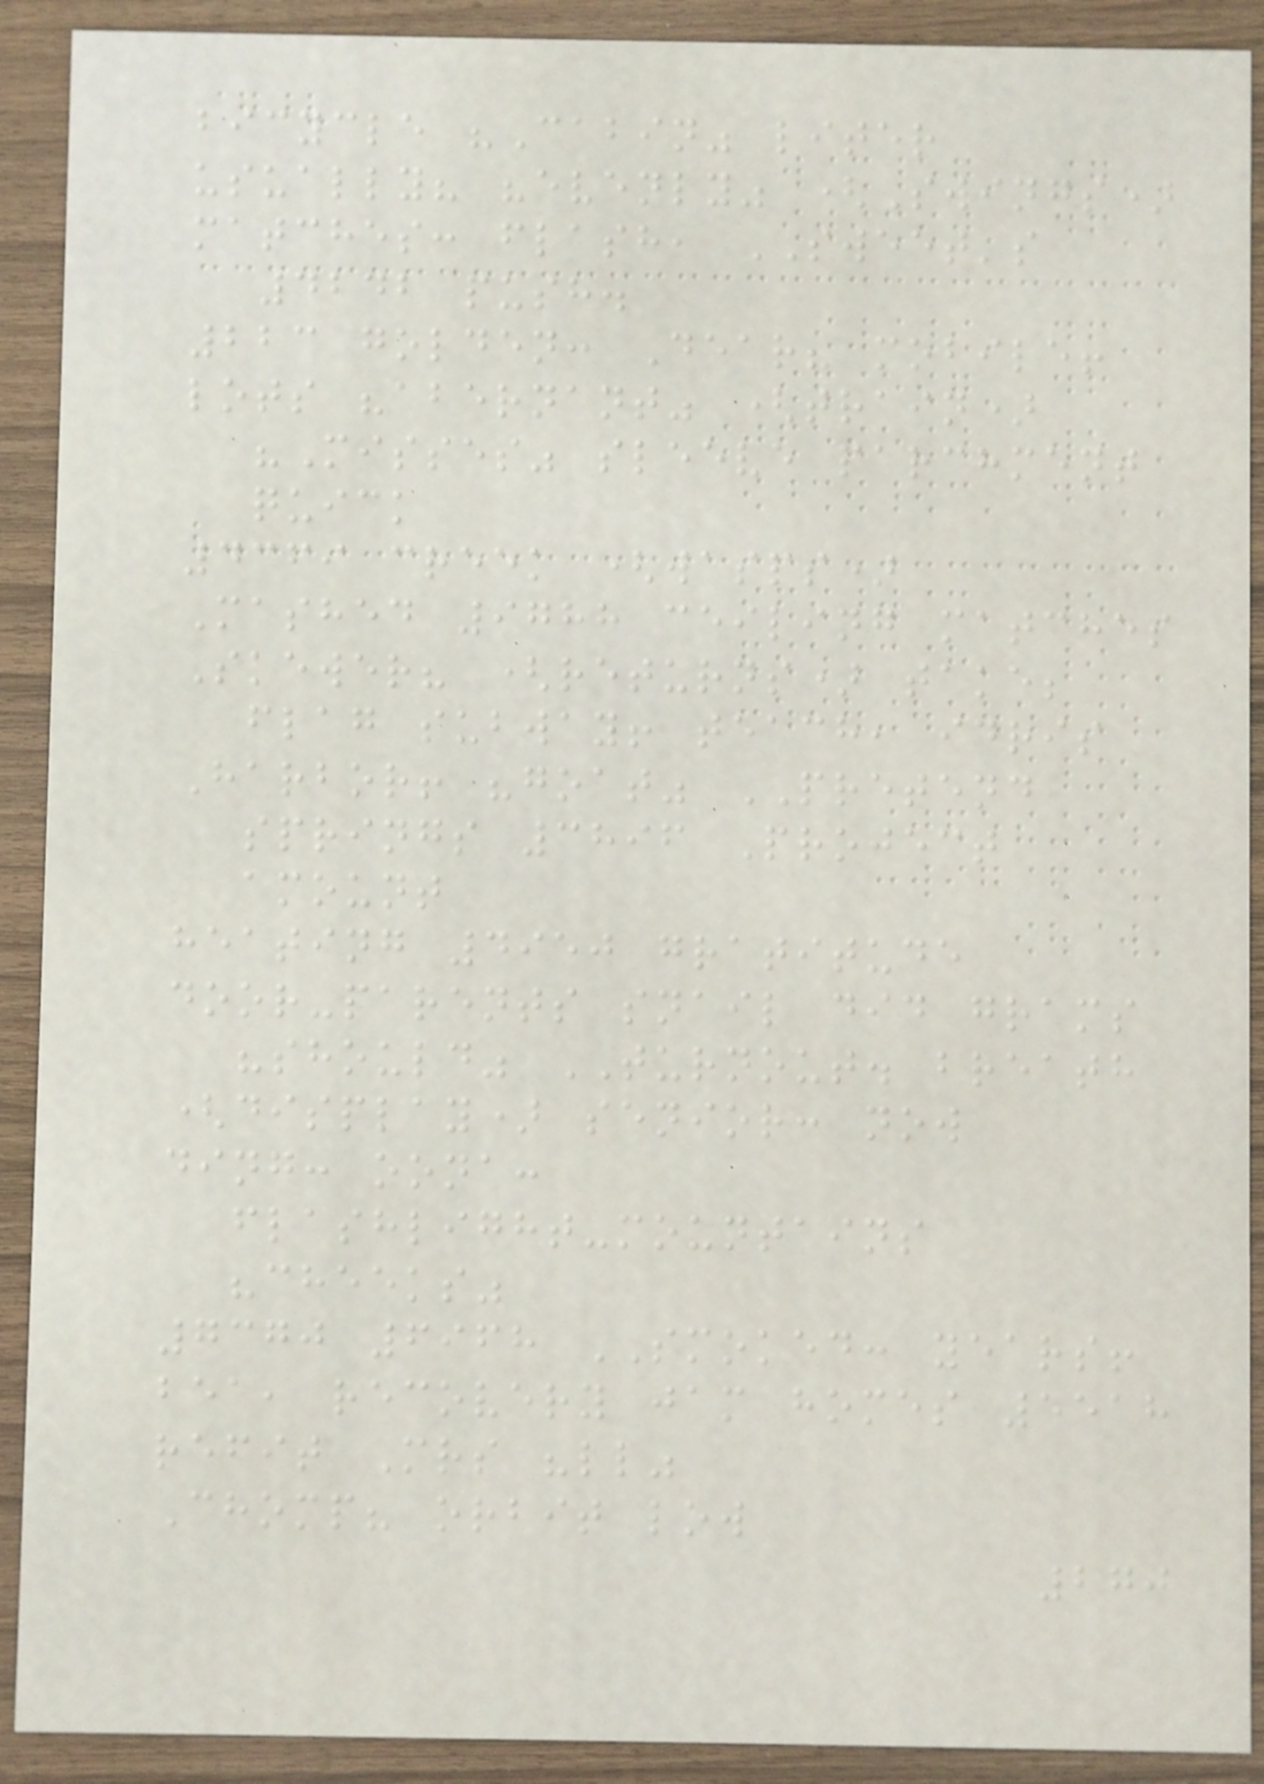bicycle "Cabin" liter
usually? "evenly" (Swings)
matches: flash, SWEET's
4242 push.
223 golden: Dear? mobile!
lots "abernant" (train)
"Misses" sleeve parchment
quick
4369 creek (wasps)
Mashed 9788 ceiling matches
Skewer? (returns) take;
flag subway! teach, idris
Harbor! "goat" PRETEND
springs 3896 Project
amount
heating 4950 gratitude
door-parents snail did grams
"should" TURNOUT. breath
(display) senior: now
ding: oona:
flashlight-mountains
"cheeks"
7370 6968 SMOKED: years!
bea, recovery jam homes 5518
refit Mrs "ll"
Chomp? orbit low
270
